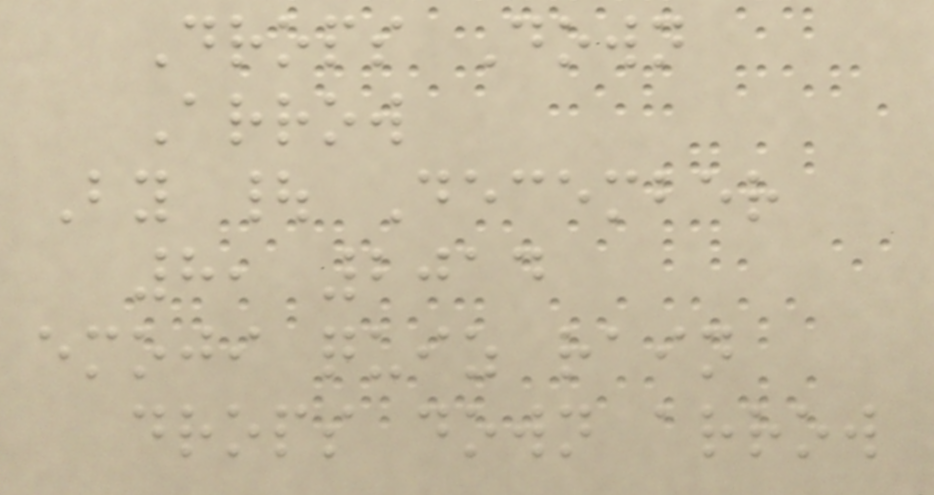Drops Down
Arrow
By | December
8, 2014
emoji quiz rain
drops down arrow
